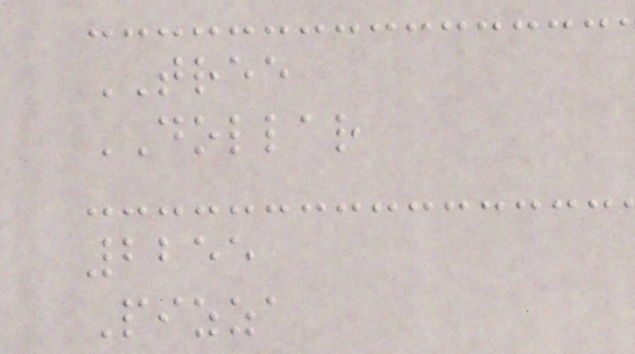TREE
DOLLAR
2255
Pizza
